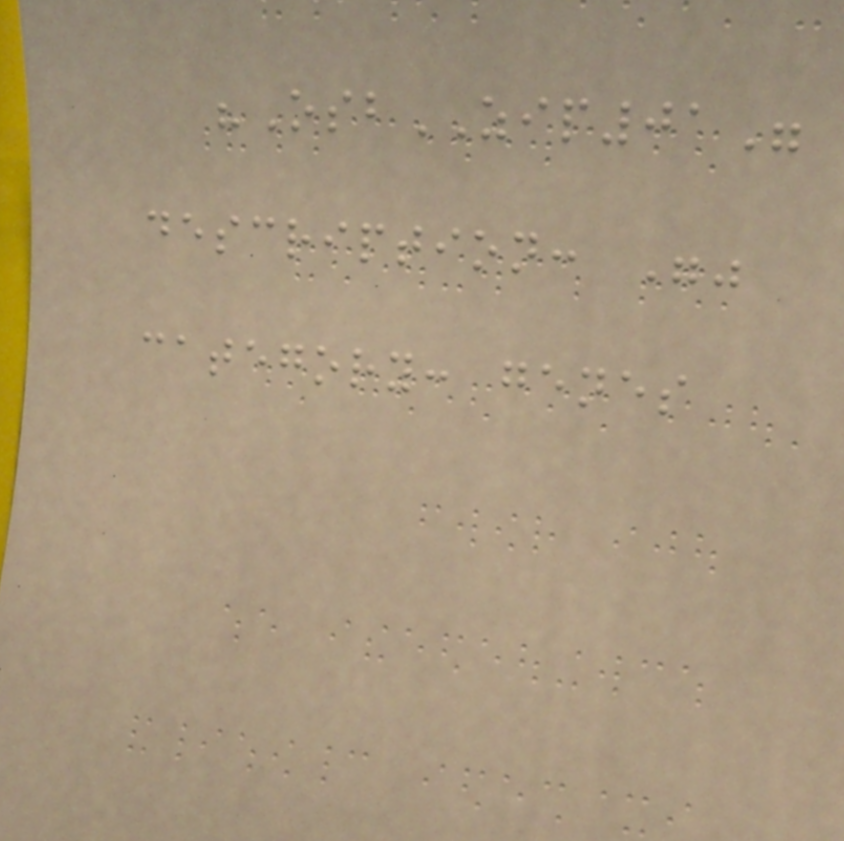"OsbZIP01"
description: ""
category: genes
